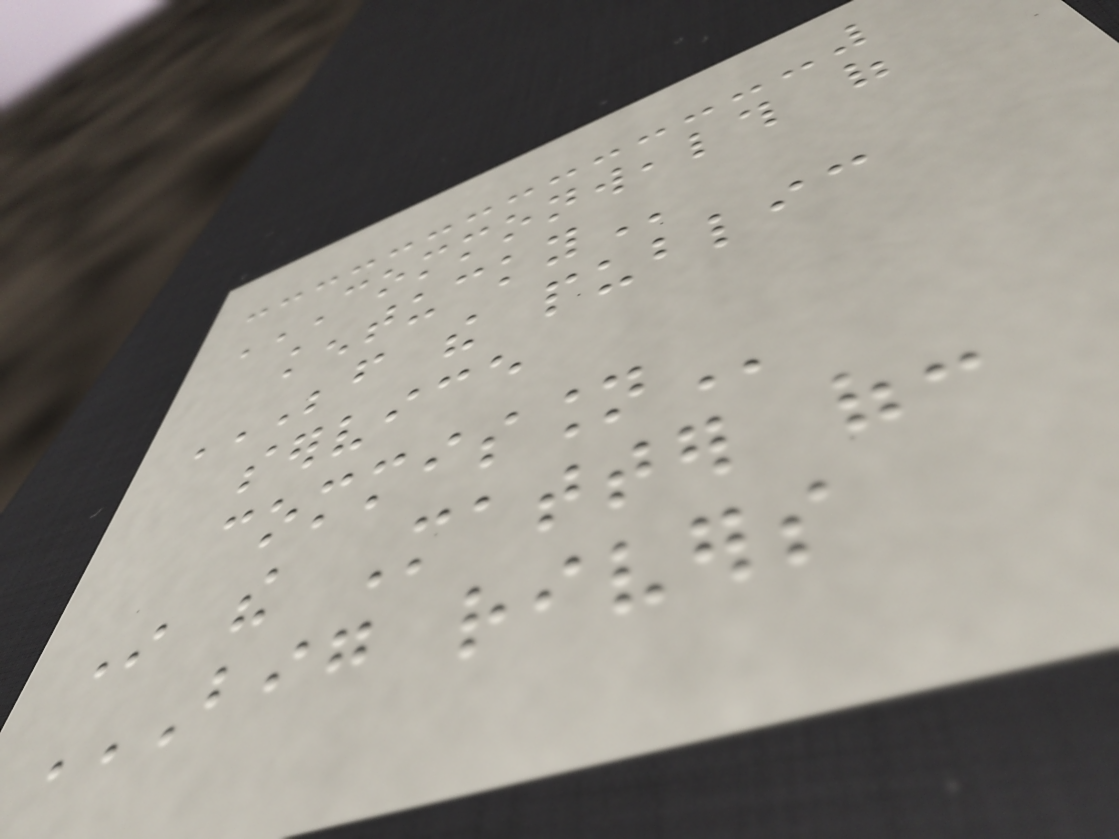COMMONWEALTH OF
KENTUCKY
BEFORE THE PUBLIC
SERVICE
COMMISSION
In the Matter of:
BIG RIVERS
